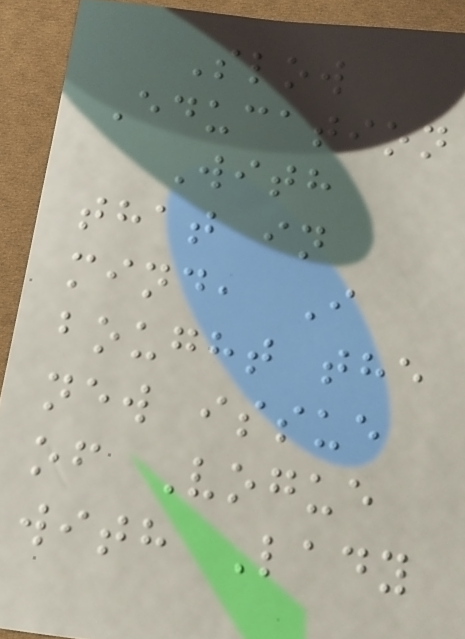Slow
Education
With
that in
mind, I
bought the
new issue
of Vogue
with Lady
